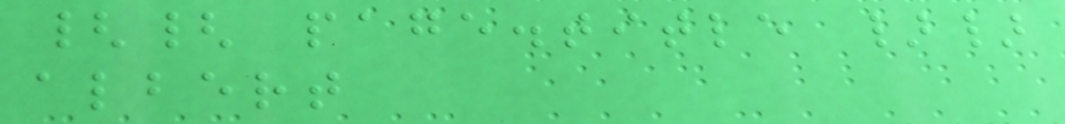{{ page.title }}
albert
